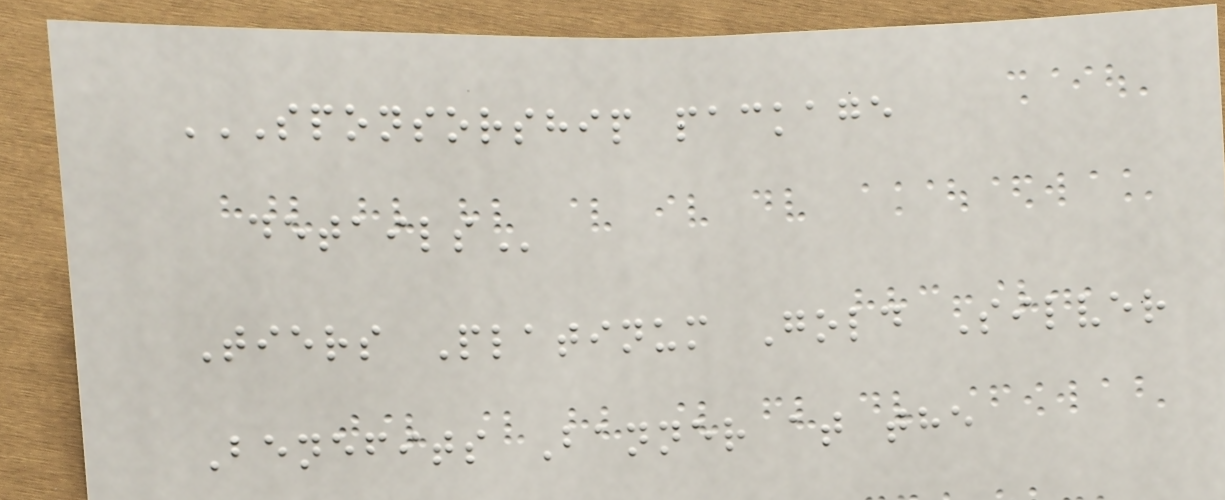SPONSORSHIP PACKAGE
DETAILS
Tiers Platinum Gold Silver
Benefits Banner at the
